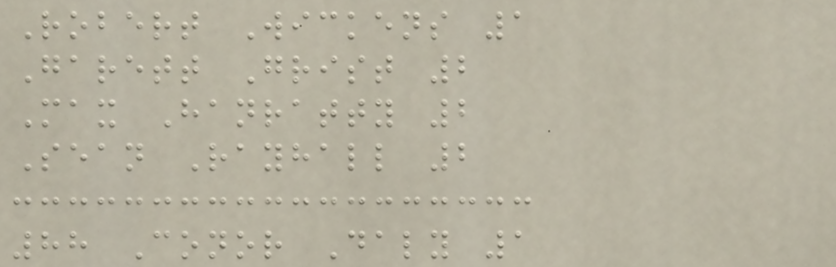Robert Wickens 1
Garett Grist 2
Max Hanratty 2
Sean Rayhall 2
88 Conor Daly 1
